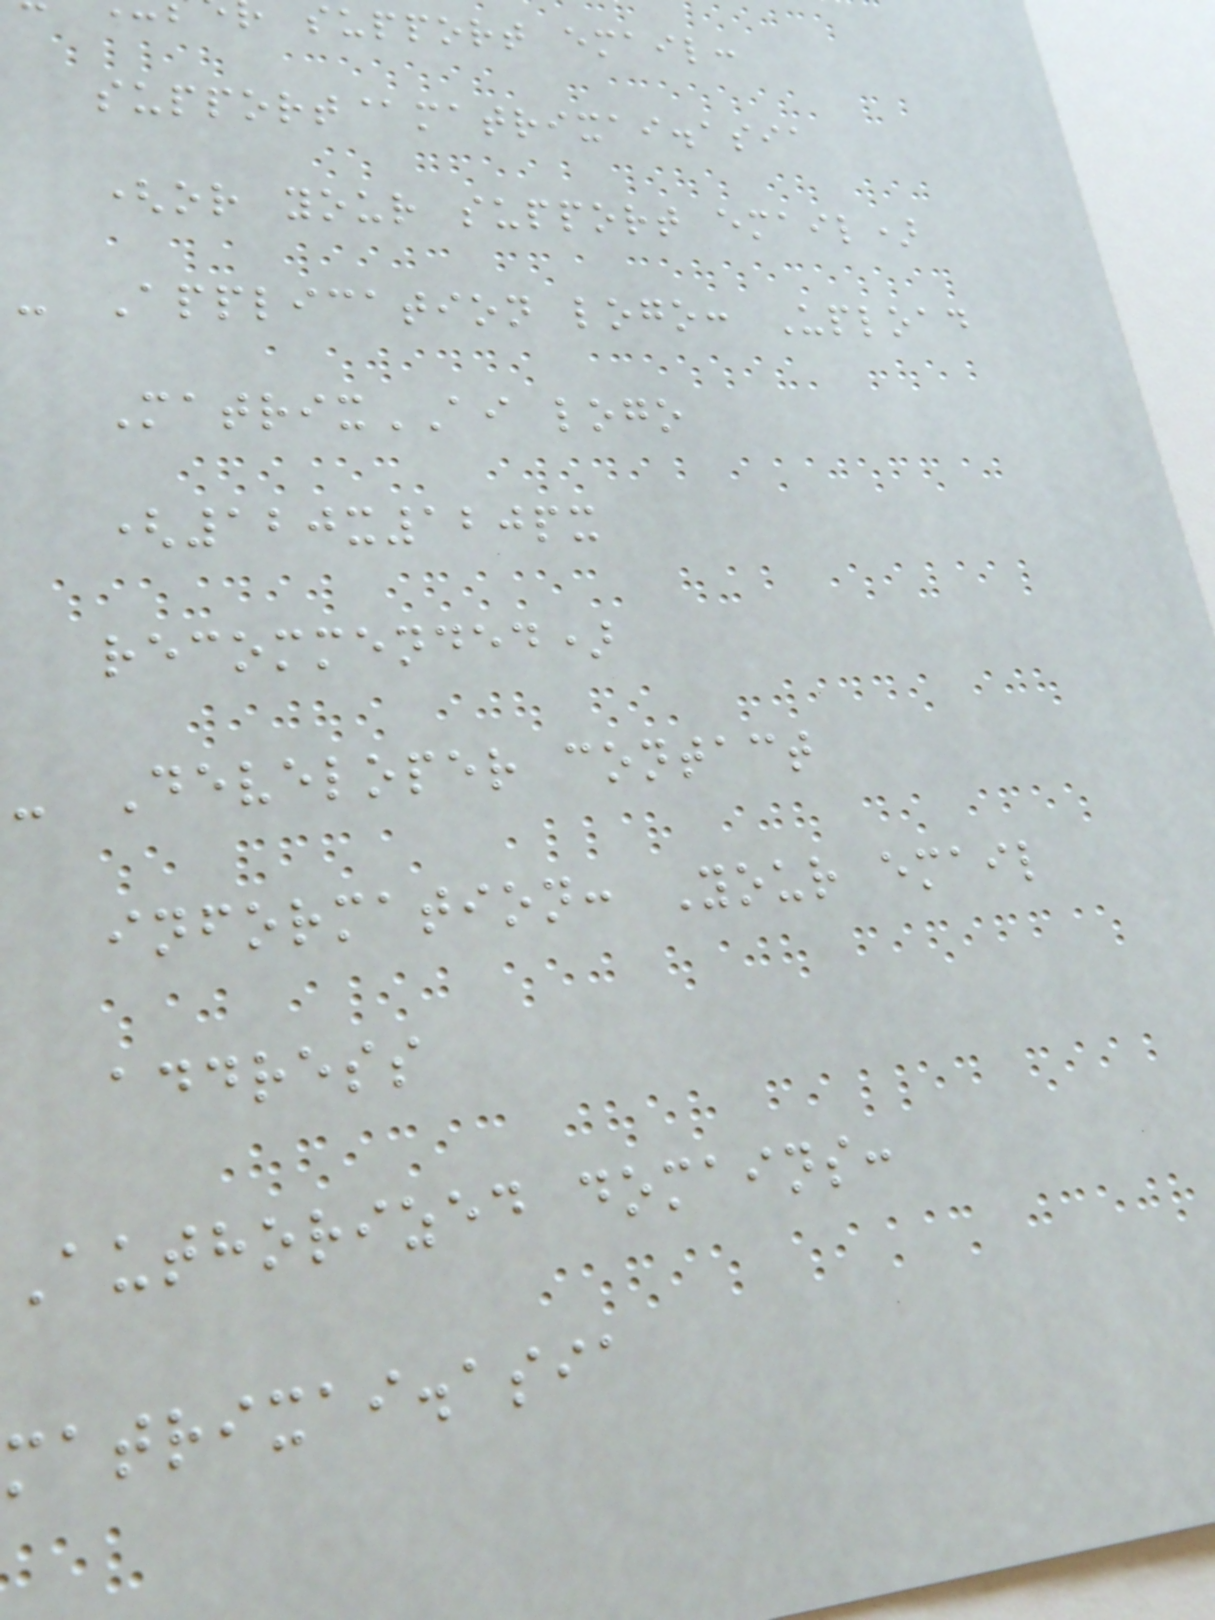support email:
support@matrixai.asia
(or your support email)
- Application logo: Upload
MatrixAI logo
(120x120px
recommended)
- Developer contact
information: Your email
address
Authorized domains:
matrixai.asia
